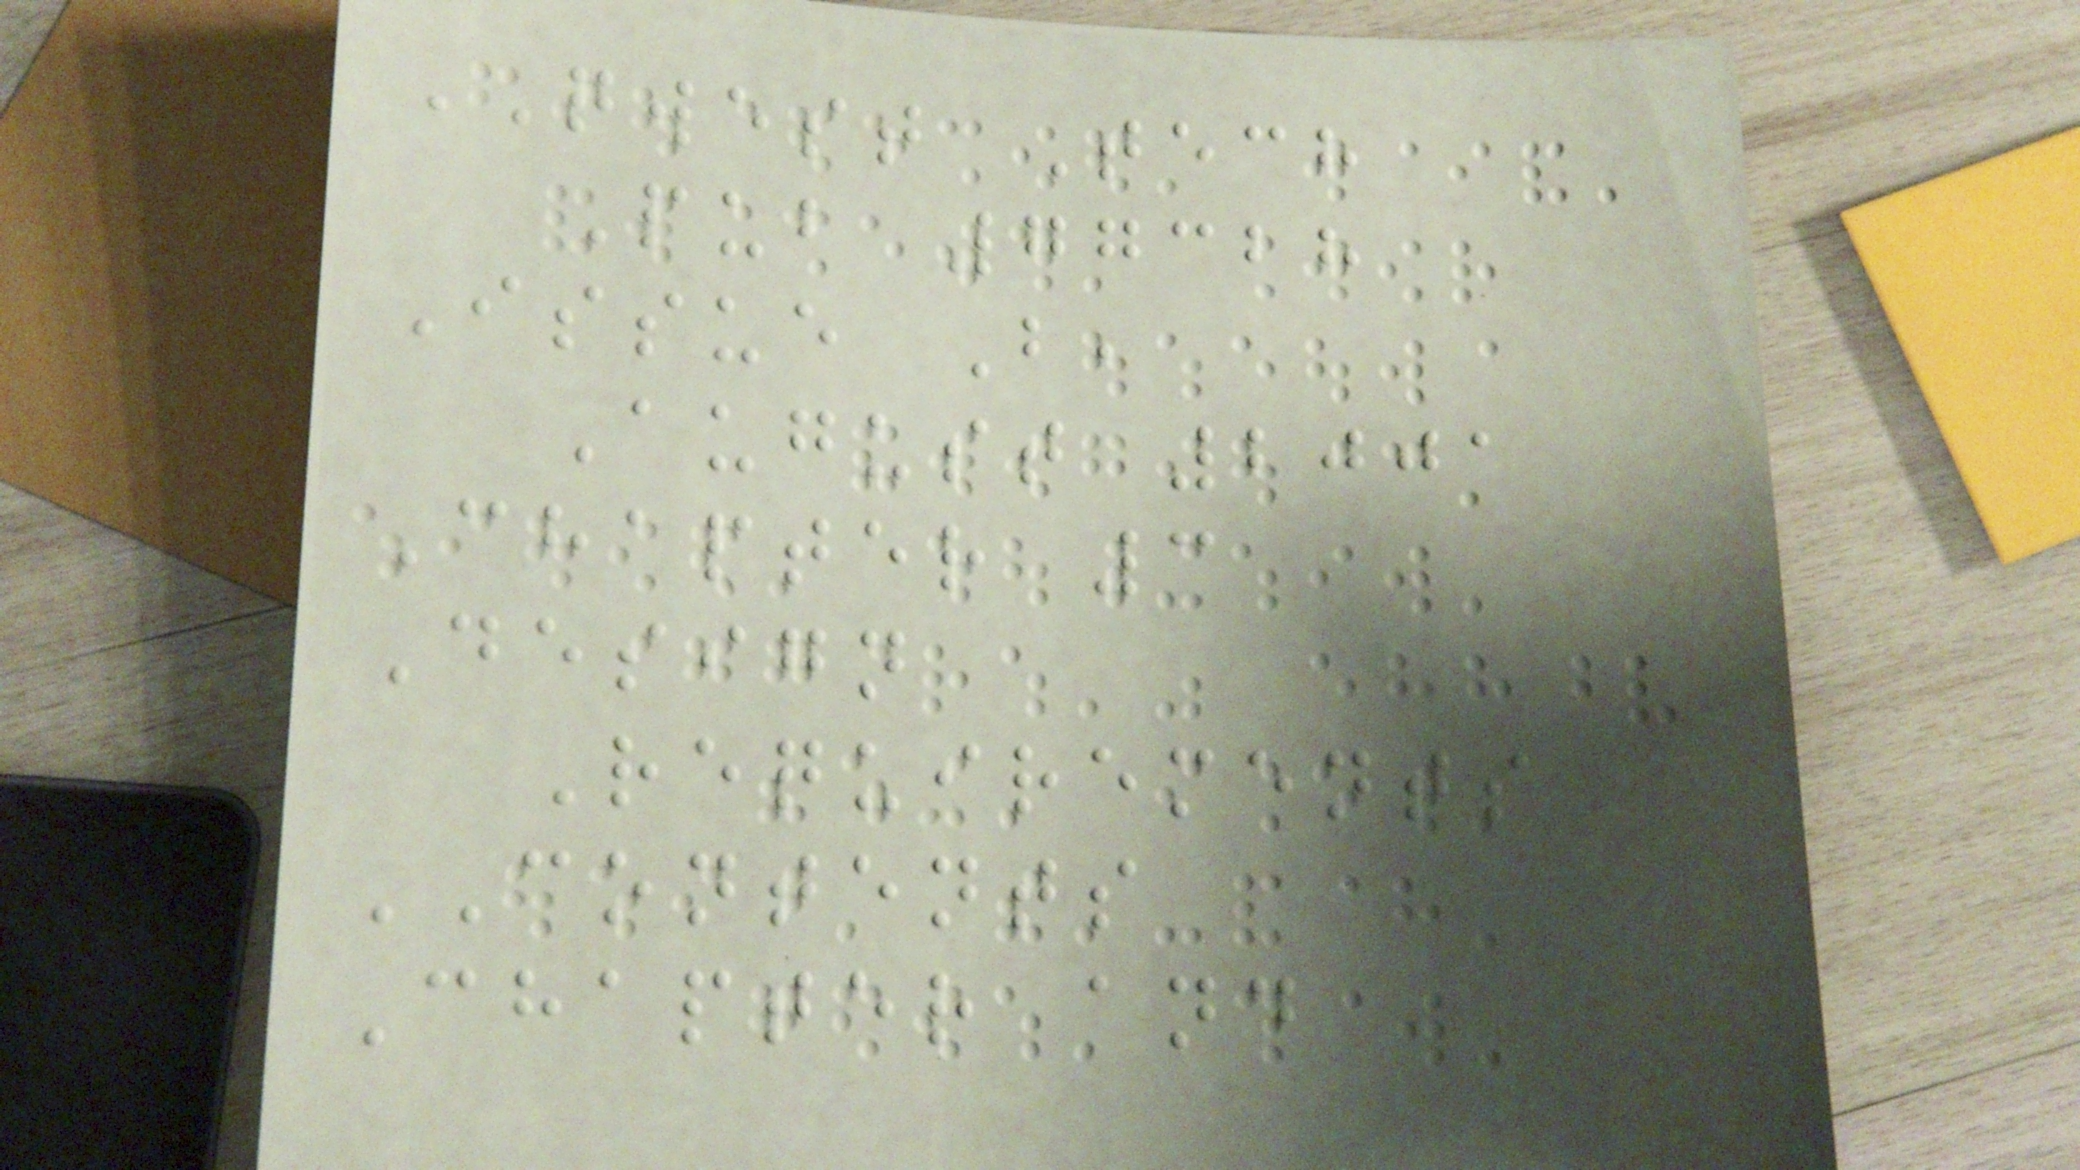QWEST Tech
Pub 77328
Issue B,
August 2001
Chapter 3
Design
Requirements
CONTENTS
Chapter and
